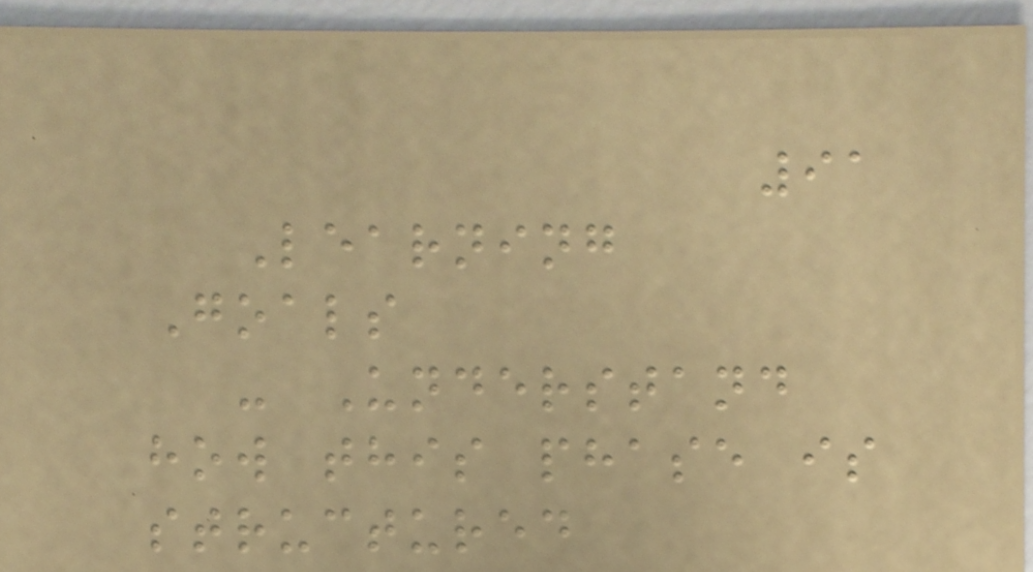91
Learning
Goals
- Understand
how this phase is
structured
